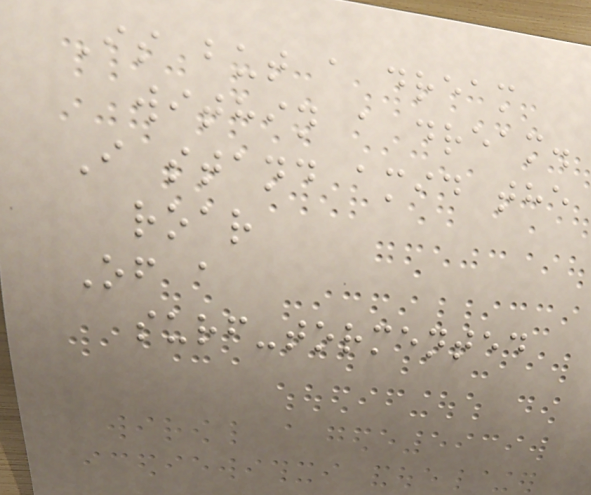Is but a dream
within a dream.
I stand amid the
roar
Of a
surf-tormented
